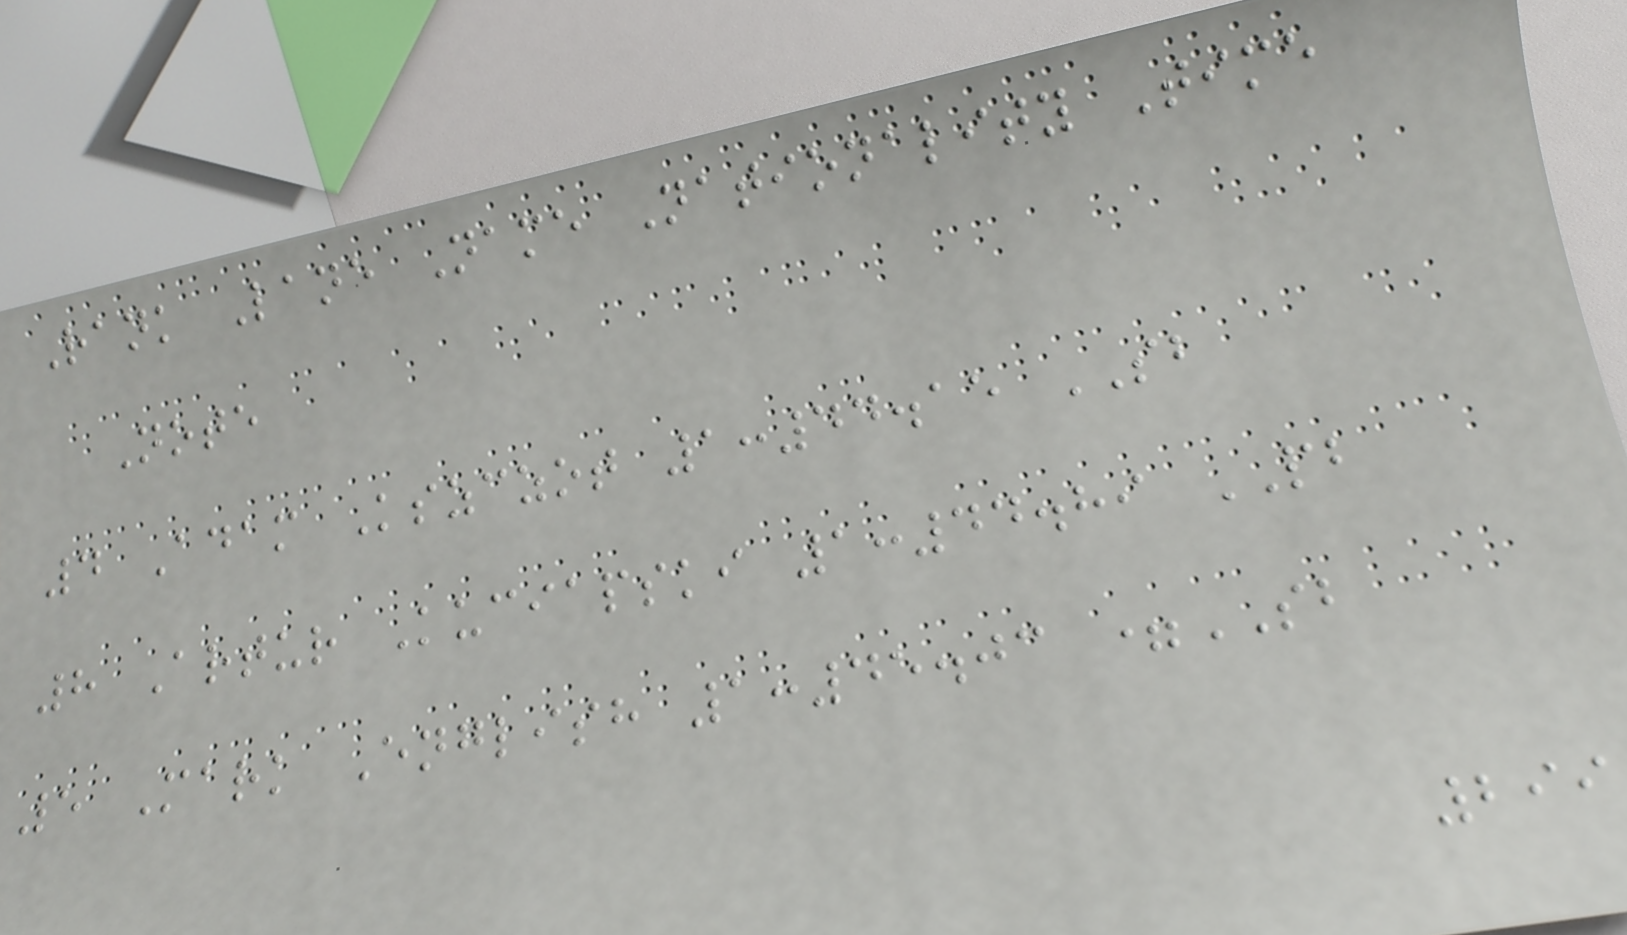Rank Lane Name Nationality Time
Note
4 Adam Kszczot 1:44.15 SB
8 Artur Kuciapski 1:44.89 PB
5 Mark English 1:45.03 =SB
299
